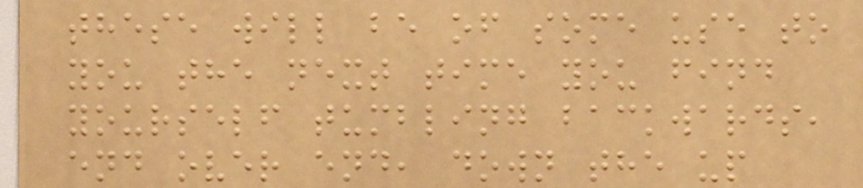these will be of some use to
you the next time you find
yourself tumbling backwards,
end over end, down the up
